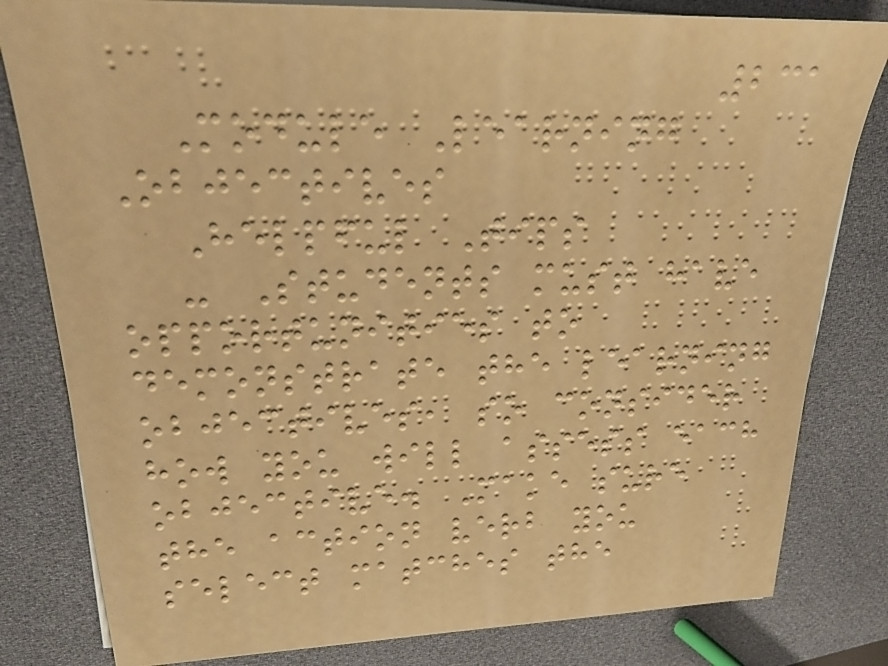231
Module Learning
Objectives
Helpful Tips
- Students must have
opportunities to
demonstrate the learning
objectives, so consider
how you will assess each
objective. Make sure
the action verb you
select matches the
